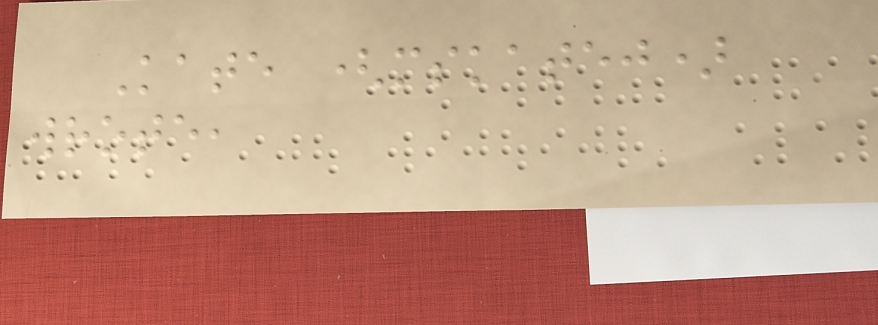Kate (mskatej)
wrote,
